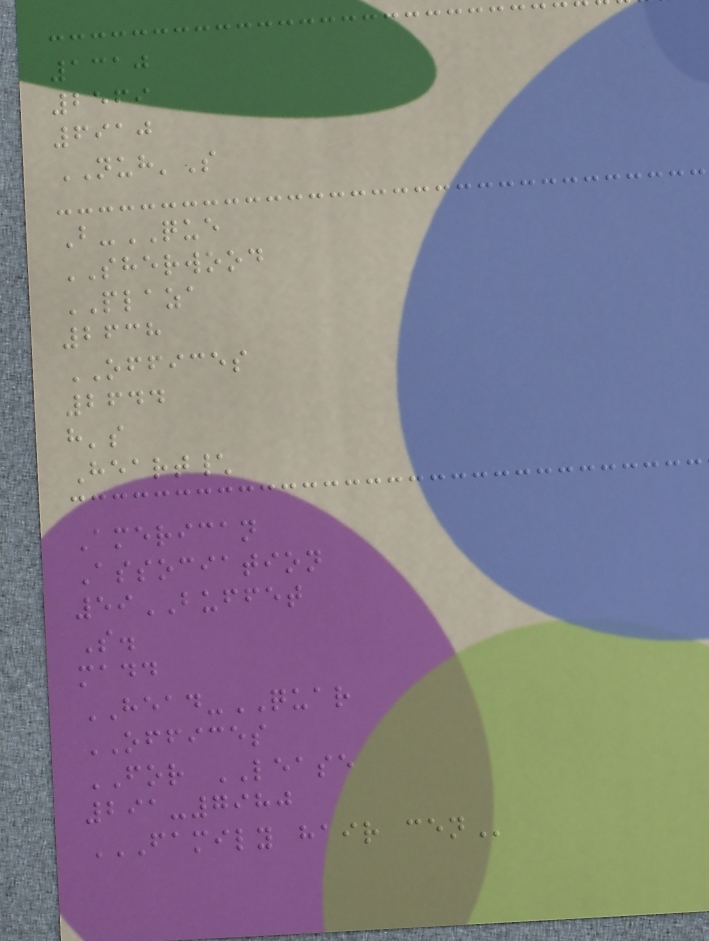1310
2569
6910
NUH'S
B-QUE
SHERWOOD
PLAZA
2638
OFFICES
2644
h's
Heart\
American
Association
59BUFFET
S.
madd
HEAD-QUAR
OFFICES
FOR LEASE
291-7980
FAMILY HAIR CEN
